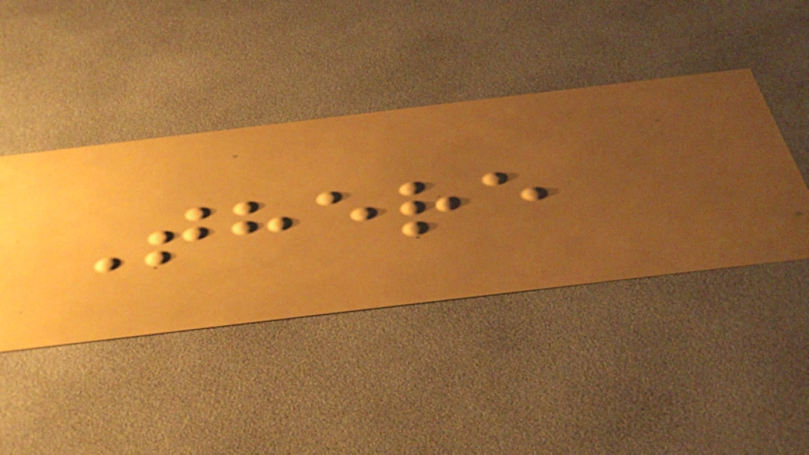There
